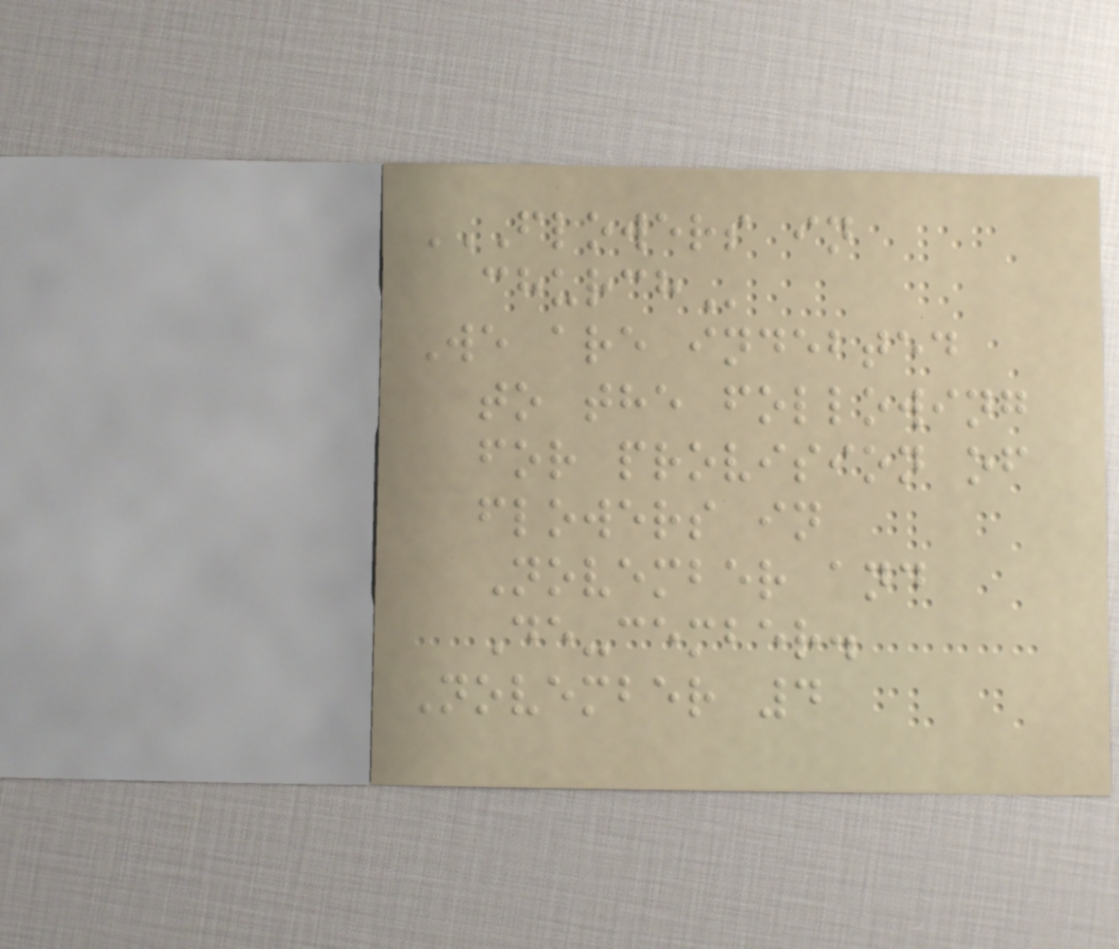FLOWERS IN
CHURCH
We are indebted
to the following
for provision of
flowers in
November and
De-cember.
November 4
